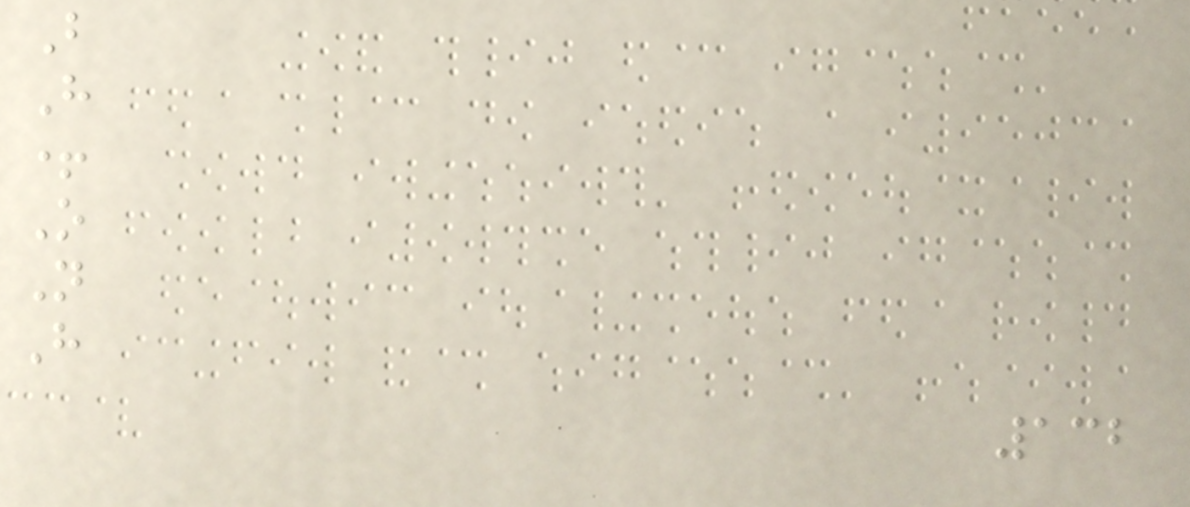B
H
+
O
N
H
132
